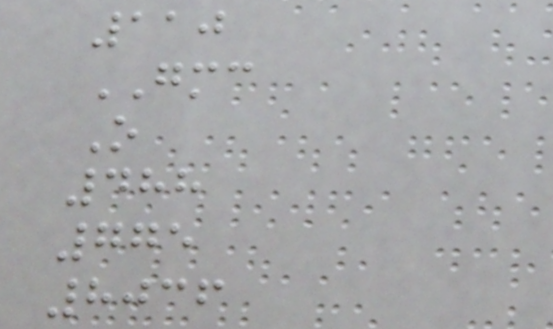110
GMC
O
488
775
8036
